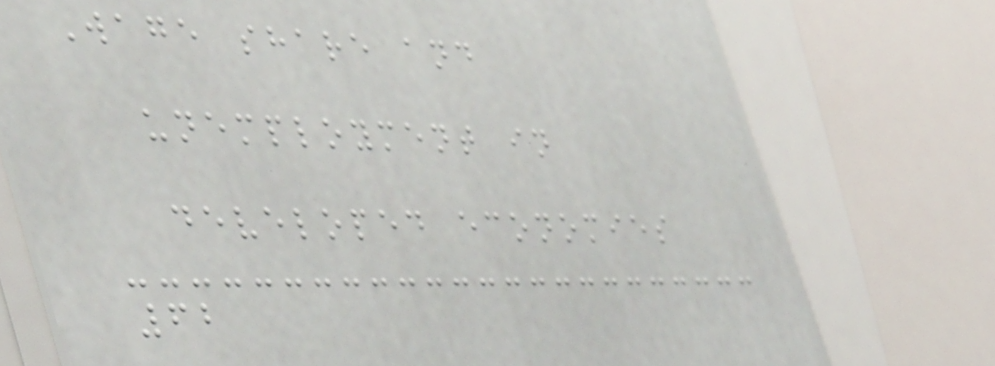Wage share and
unemployment in
developed economies
62
